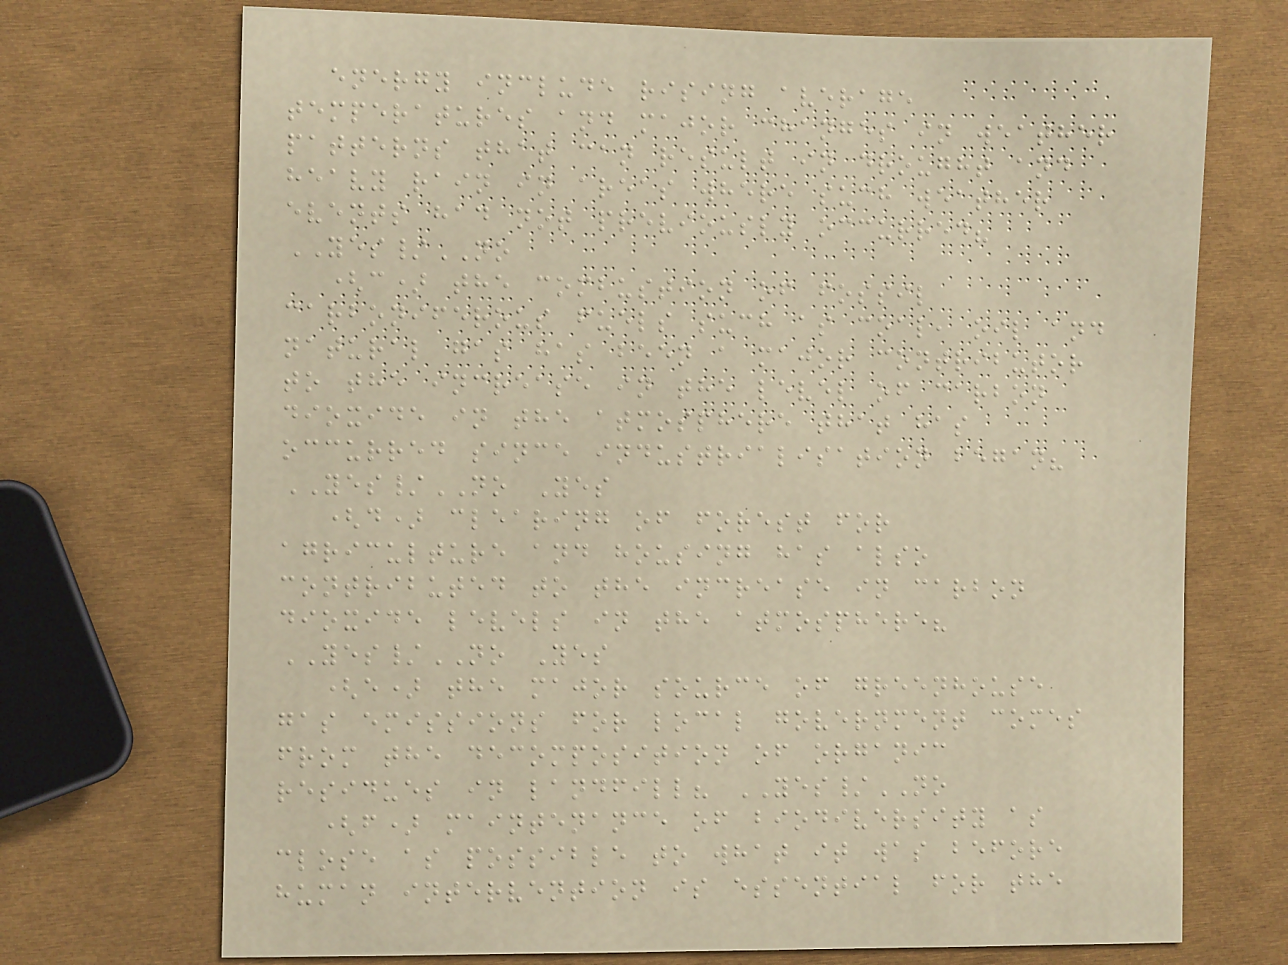energy include rising average
temperatures and major changes in weather
patterns that can result in drought and
heavy rain in areas where such weather
events had not previously occurred?
YES/NO
(c) the combustion of fossil
carboniferous fuels such as coal, oil and
natural gas has been a major contributor
to the increase in the level of carbon
dioxide in the atmosphere that has
occurred since industrialisation began?
YES/NO Yes
(d) clearing of forest for
agriculture and housing has also
contributed to the increase in carbon
dioxide levels in the atmosphere?
YES/NO Yes
(e) the major source of greenhouse
gas emissions for local government comes
from the decomposition of organic
residues in landfill? YES/NO
(f) maintenance of biodiversity as
close as possible to what it was before
human intervention is essential for the
